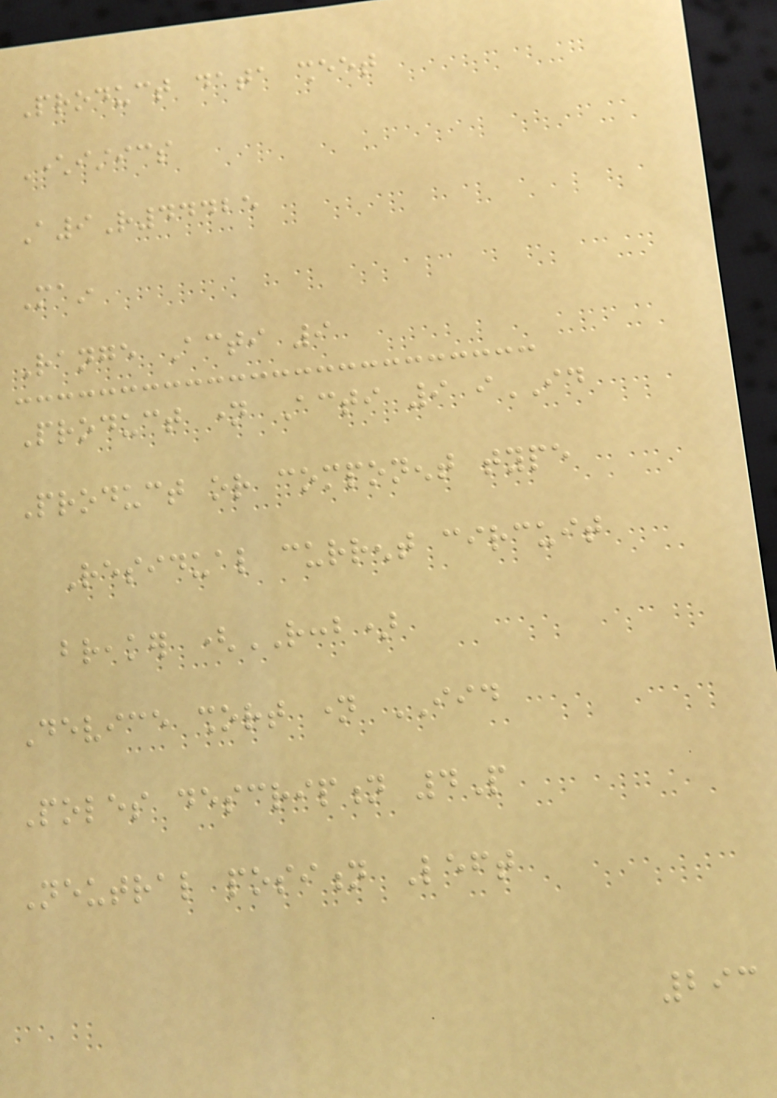Product data sheet
Characteristics
A9R44425
Main
Range Acti 9
Product name Acti 9 iID
Product or component type
Residual current circuit
breaker (RCCB)
Device short name IID
Poles description 4P
Neutral position Left
293
